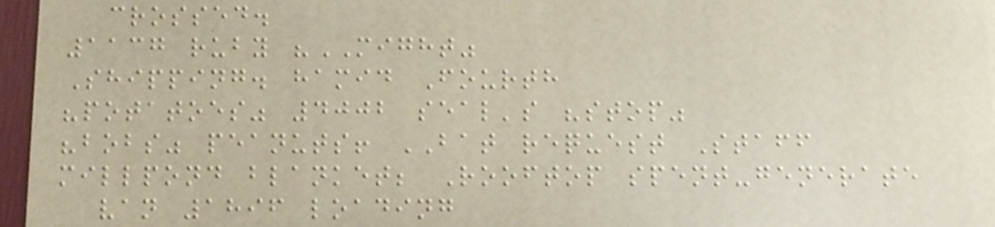crossed.
1137 ruby "MIGHT"
Shipping. hamid Fourth
"potatoes" 4002 seal's "stop"
"bobs" peanuts! BAT request Staff
millpond blanket; Rooftop spent-generate
van 1896 loading
